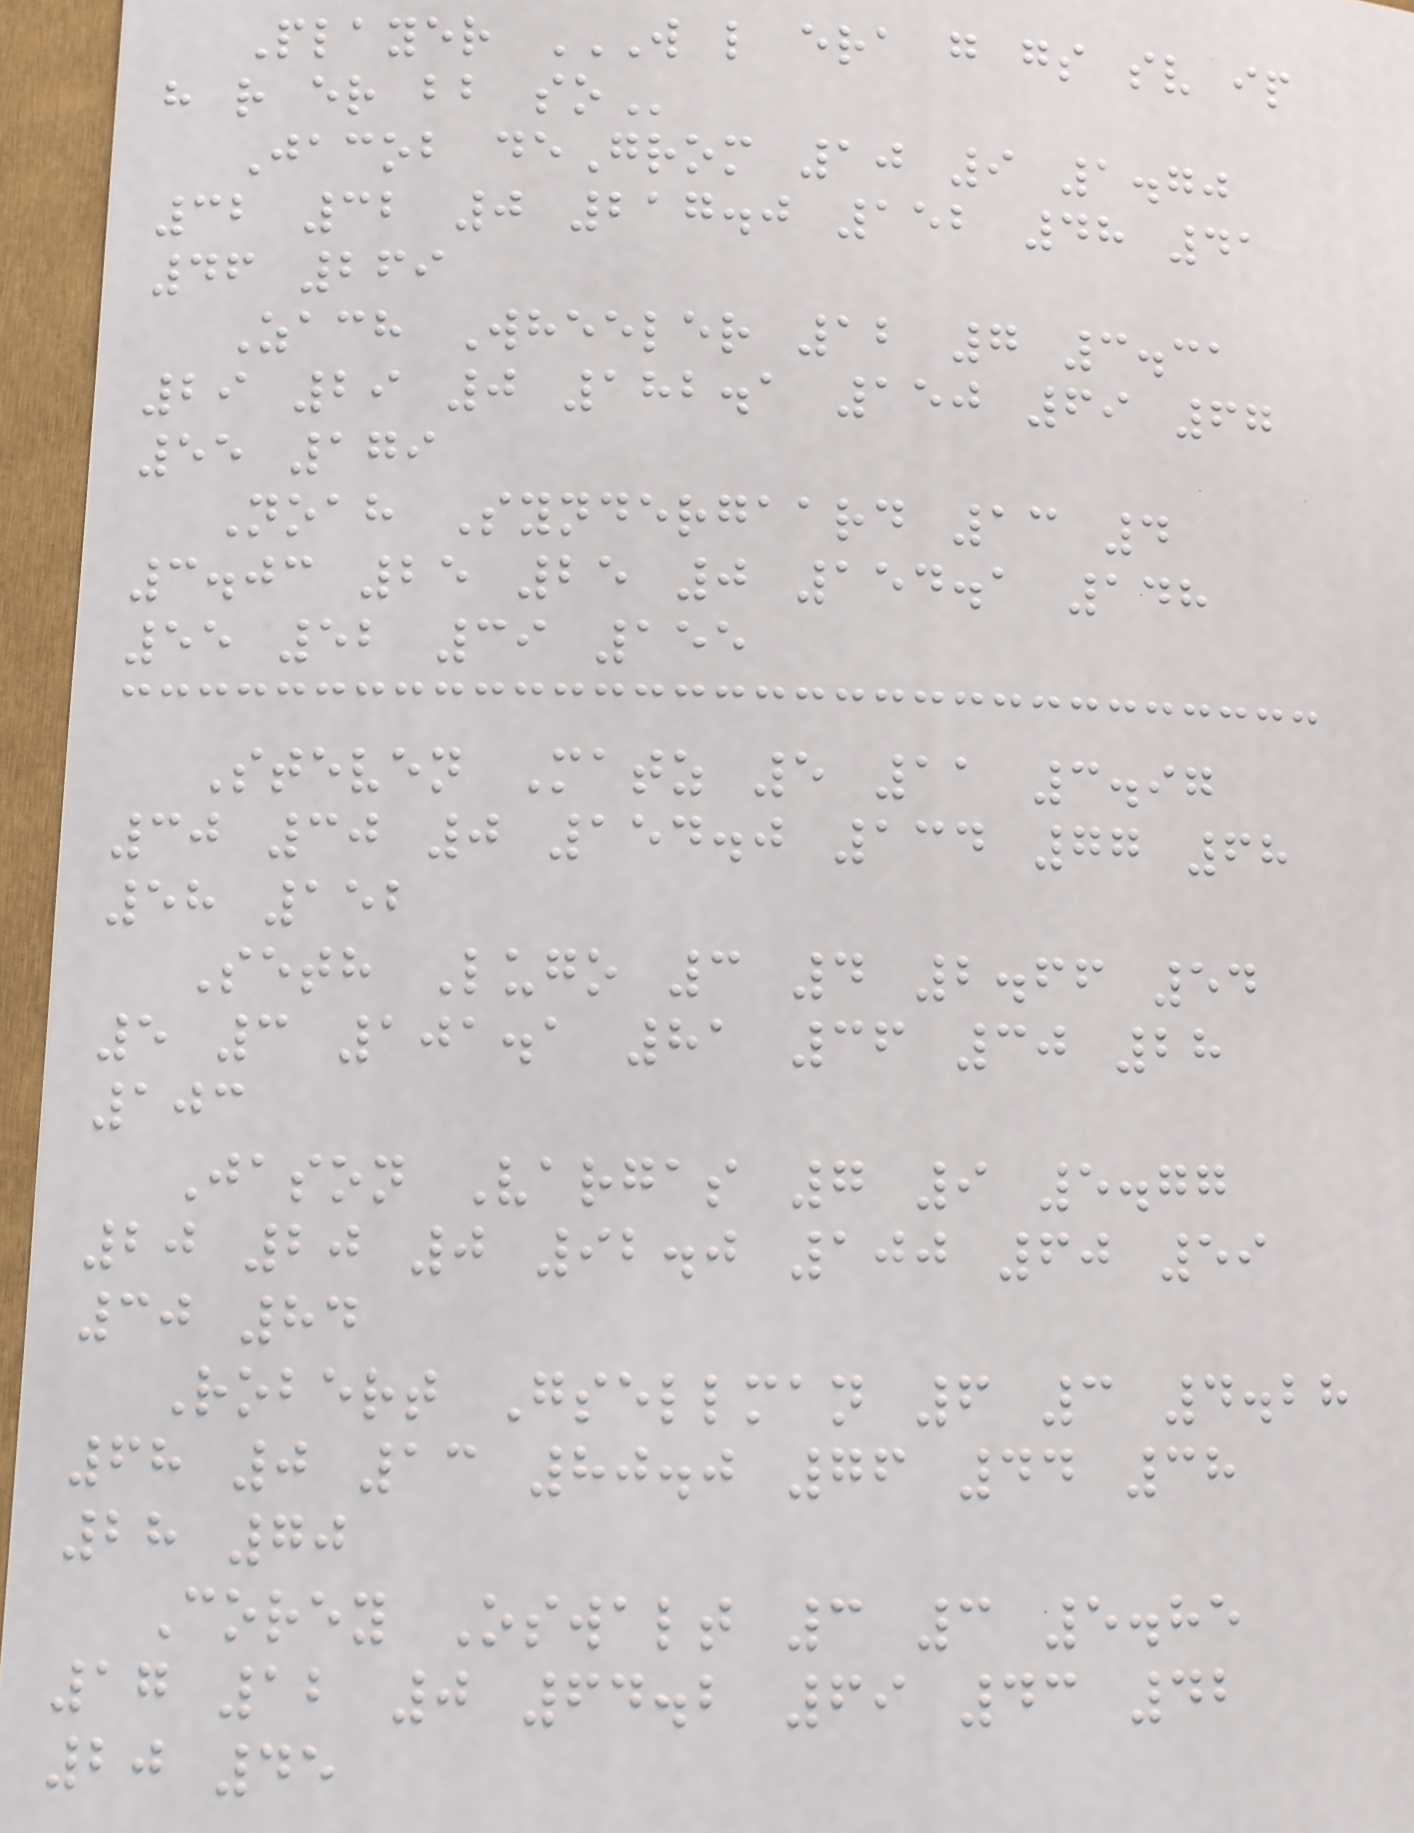Player W L ERA G GS SV IP
H R ER BB SO
Jacob deGrom 10 9 1.70
32 32 0 217.0 152 48 41
46 269
Zach Wheeler 12 7 3.31
29 29 0 182.1 150 69 67
55 179
Noah Syndergaard 13 4
3.03 25 25 0 154.1 148
55 52 39 155
Steven Matz 5 11 3.97
30 30 0 154.0 134 77 68
58 152
Seth Lugo 3 4 2.66 54
5 3 101.1 81 36 30 28
103
Jason Vargas 7 9 5.77
20 20 0 92.0 100 60 59
30 84
Robert Gsellman 6 3 4.28
68 0 13 80.0 76 44 38
28 70
Corey Oswalt 3 3 5.85
17 12 0 64.2 69 43 42
20 45
